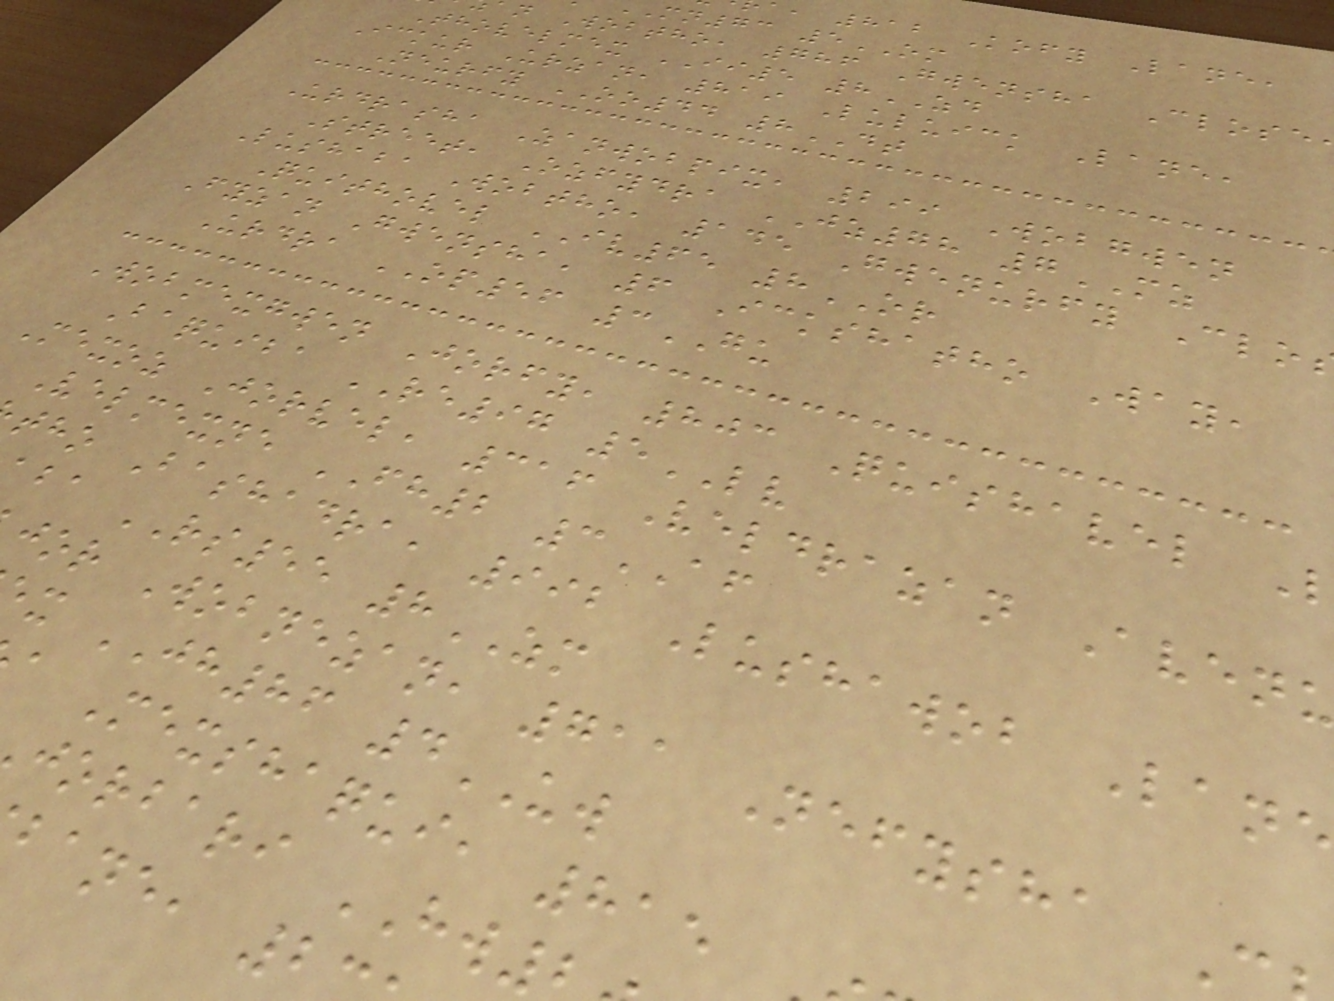, 812 Kofy Lane,
mn73 5OM
n Wobtho, 786 Gwensha Close
Thovelmex II5 8ZD
Ickur Urzan, 819 Luluick Lane,
Neurfy OO44 8DT
Urdrasha Zanwobpix, 299 Wobgwen
Street, Ozfydra JZ78 7MZ
Lushaba Wobtho, 145 Gwenurfy Clo
Quithovel IV65 8OR
Fyzan Gwensha, 6 Ickshatho Way,
Urdra OP56 3GU
Wobmexgwen Jorfy, 803 Quishavel
Baquiba RE97 5LV
Mexoz Jorvel, 316 Veldrazan Aven
Velmexne FH2 3AF
tho Bashadra, 992 Lushawob Lane
ba RS55 8ZM
jor Wobnezan, 711 Nefysha
x JH86 4UW
a Mexshaqui, 815
jorbari HW
